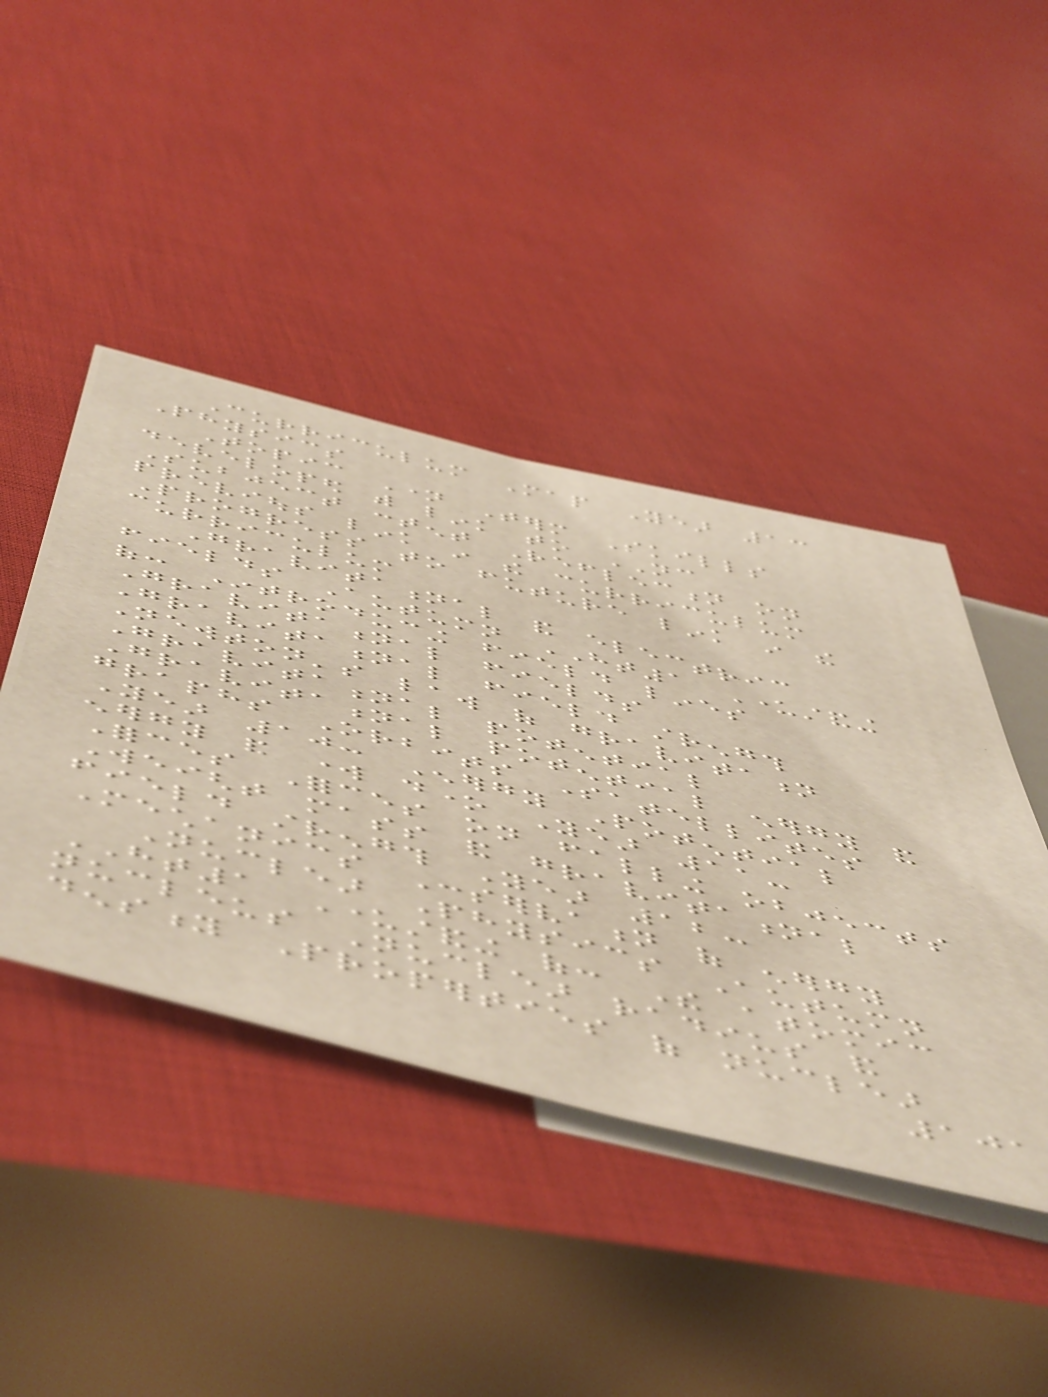Curriculum Map Year 13
Physics
Topic Name Term Skills
developed with link to NC
Subject content Reflection on
previous link in the curriculum
Progress to future link in the
curriculum
Gravitational and electric
fields Autumn HT1 Understanding
of: Introducing field lines
Gravitational fields
Gravitational field strength
Newton's law of gravitation
Gravitational potential
Gravitational potential energy and
graphs Orbits Satellites
Year 10: Energy Potential
energy and work done Year 11:
Forces Forces on falling objects
Weight mass and gravitational
field strength Year 12:
Mechanics Conservation of energy
Nuclear Physics Autumn
HT1 Understanding of: The atomic
nucleus Nuclear radius and
density Properties of nuclear
101
